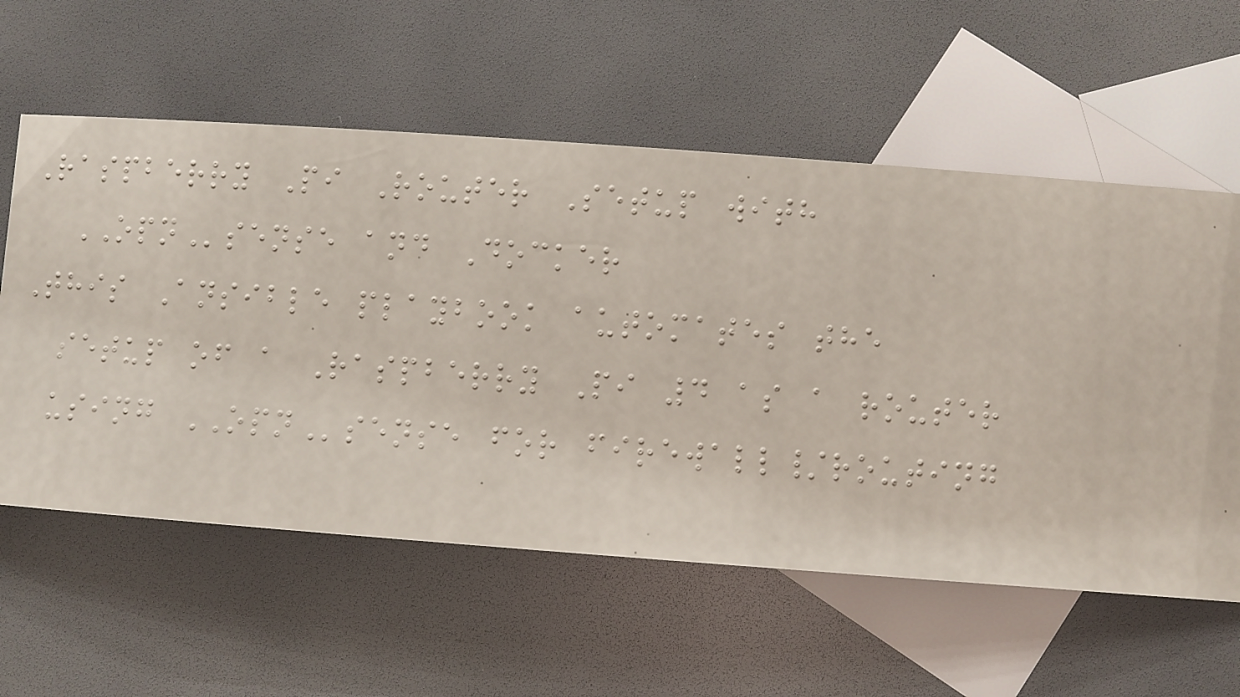Raspberry Pi Router Setup with
OPNsense and Docker
This Ansible playbook automates the
setup of a Raspberry Pi 4 as a router
using OPNsense for firewall/routing
